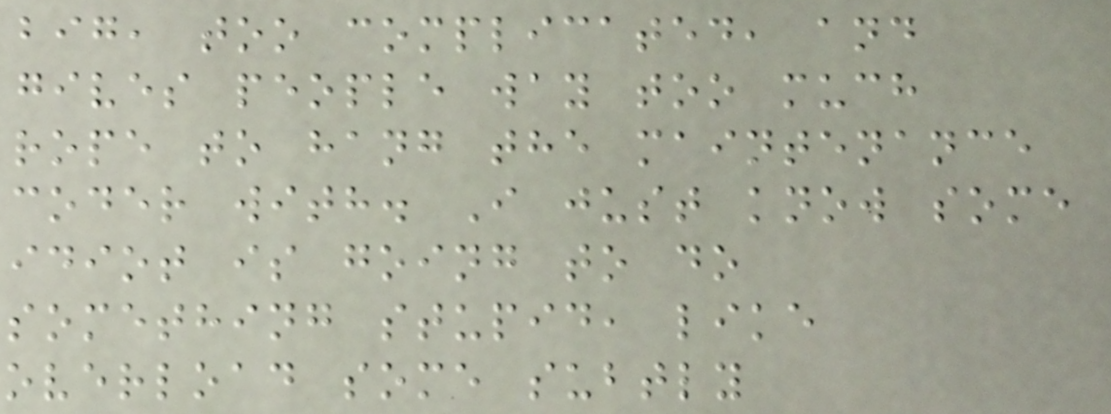big, too complicated, and
gives people way too much
rope to hang the maintenance
coder with. I just know some
idiot is going to do
something stupid, like
overload some subtly
